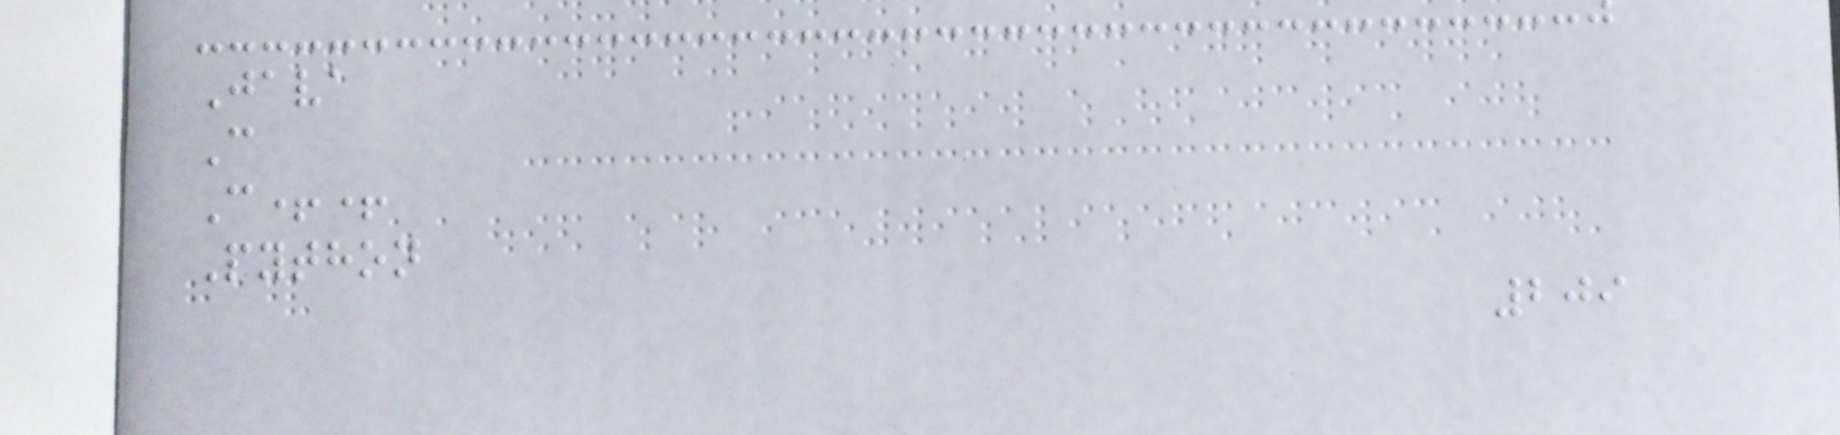Java
C
C++
Python
209
